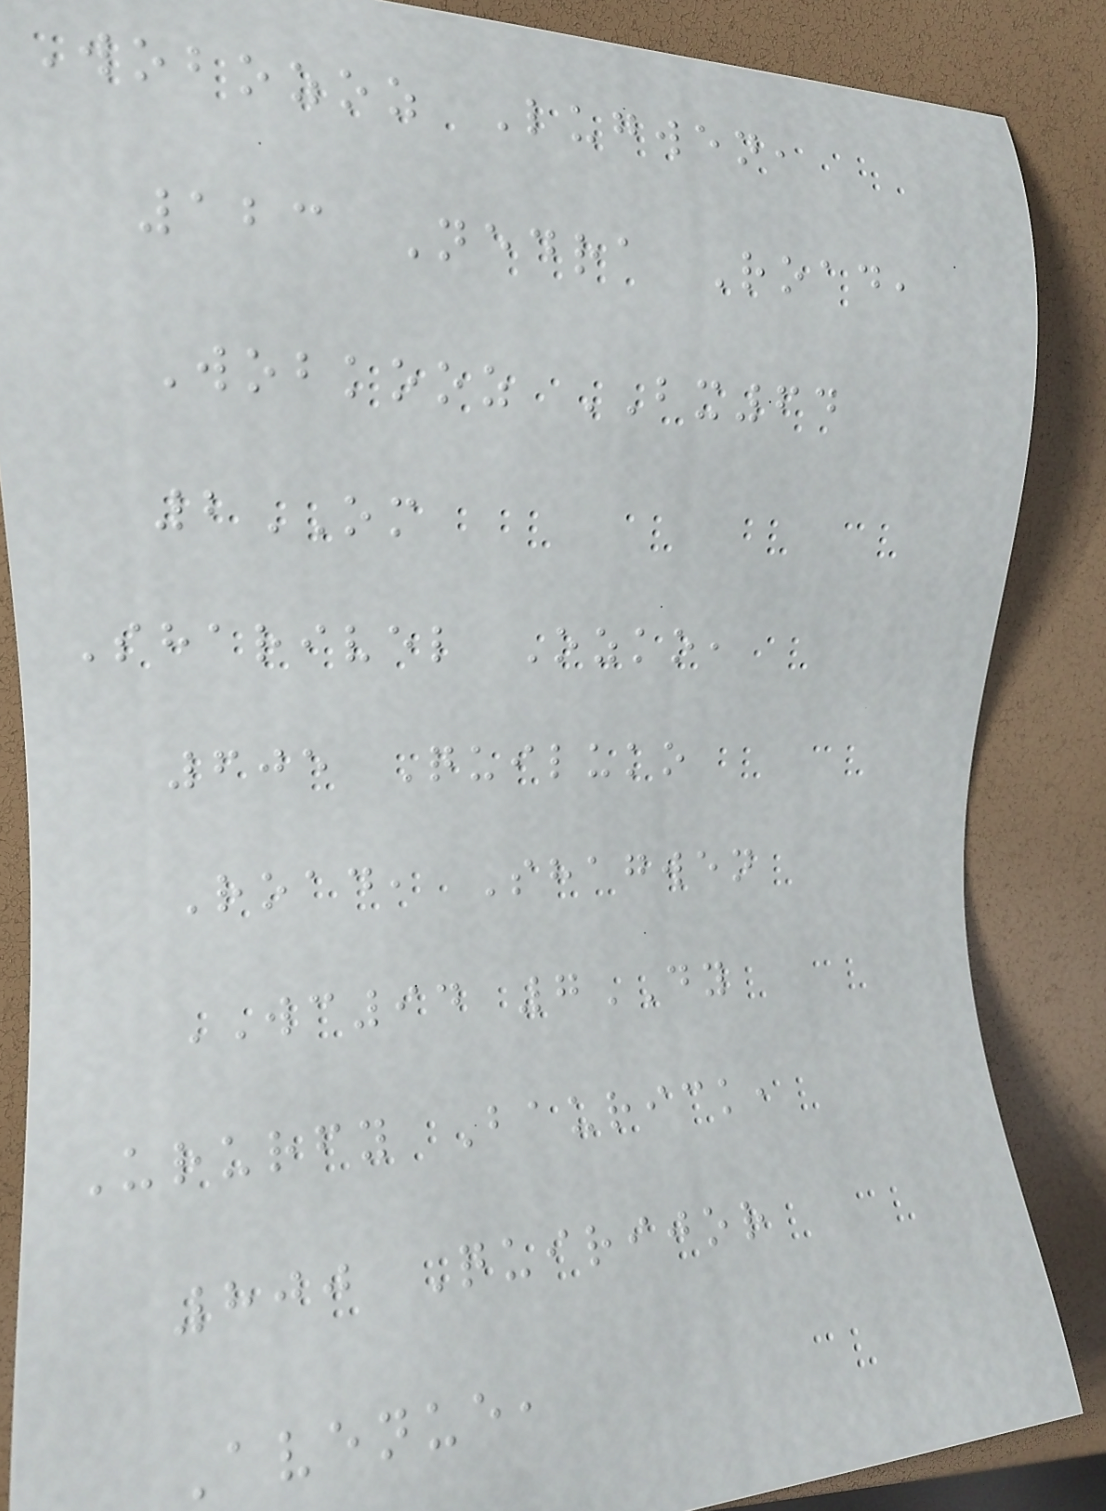Wobozoz Lugwen,
123 Nedra Road,
Wobkooz BX64
2OM
Sharivel Ozko,
605 Quiluko
Road, Shagwen
WC94 7DY
Ururfy Baurick,
800 Quirijor
Avenue,
